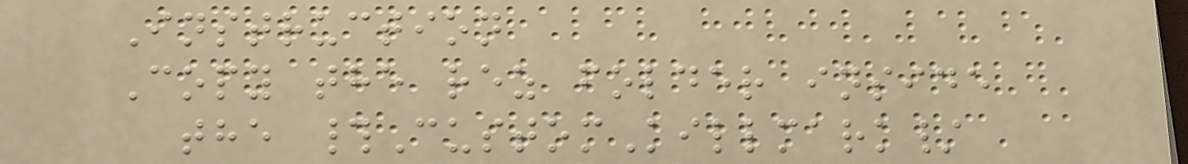Instruction
Copy the rez folder inside
the #CustomKillmark/
